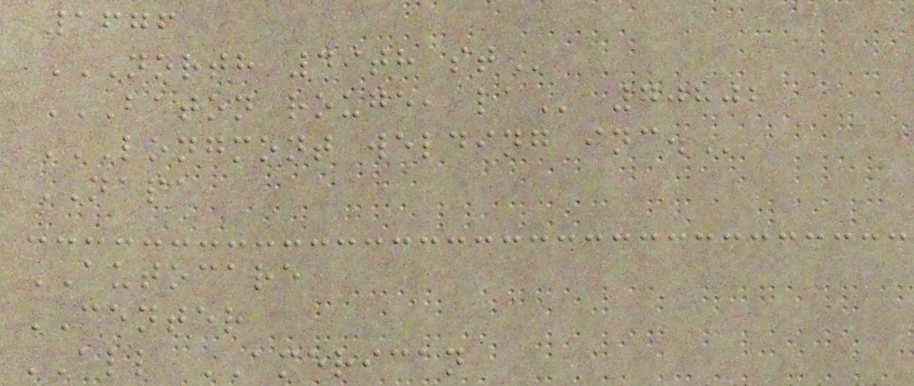1676
NORTH 49TH ST
BATON ROUGE, LA 70802
LONGMONT WELDING INC.
NAPA
AUTOCARE
CENTER
ALL AMERICAN
